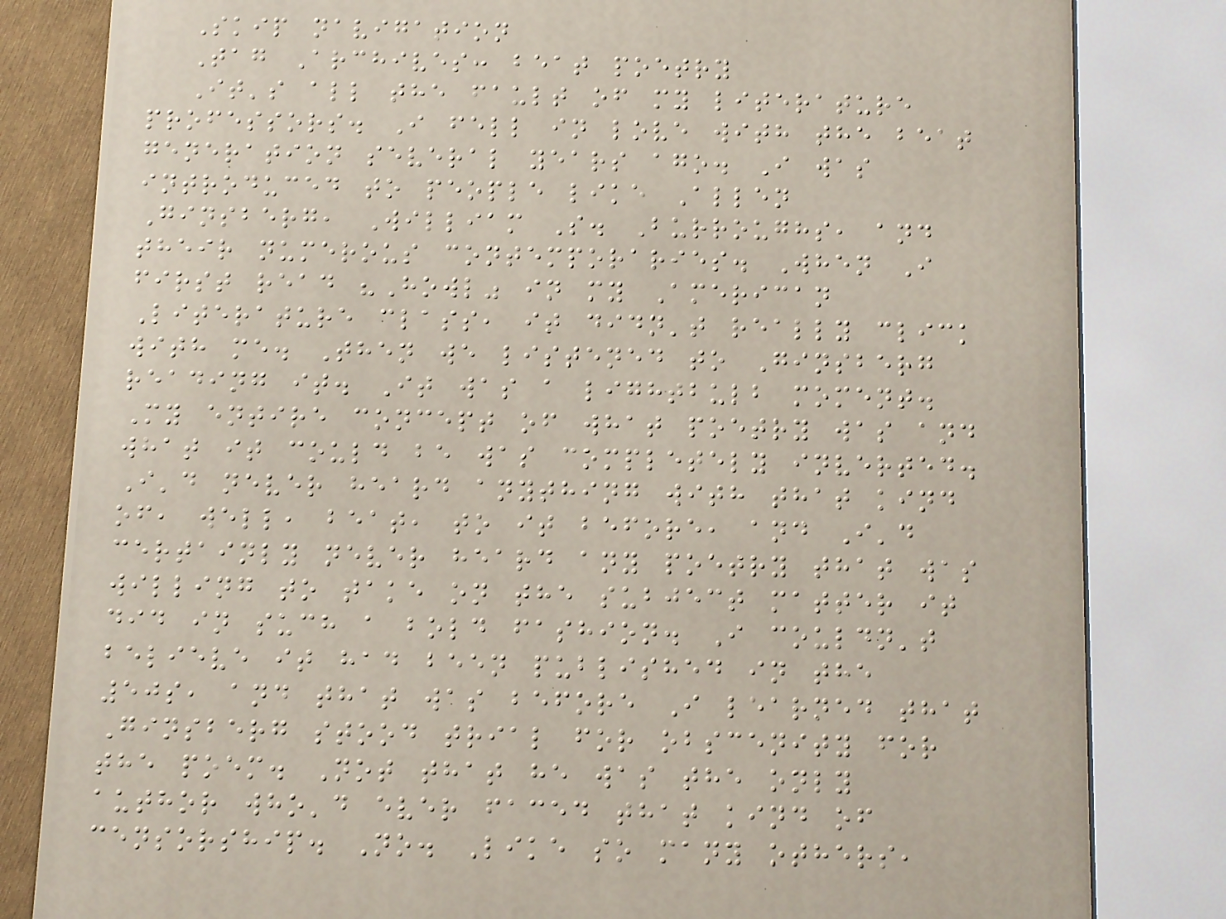Skip navigation
Tag Archives: beat poetry
It's all the fault of my literature
professors. I fell in love with the beat
generation several years ago. I was
introduced to people like Allen
Ginsberg, William S. Burroughs, and
their numerous contemporaries. When I
first read "Howl" in my American
Literature class, it didn't really click
with me. Then we listened to Ginsberg
reading it. It was a lightbulb moment.
My entire concept of what poetry was and
what it could be was completely inverted.
I'd never heard anything with that kind
of, well, beat, to it before, and I'd
certainly never heard any poetry that was
willing to take on the subject matter it
did in such a bold fashion. I couldn't
believe it had been published in the
50s, and that was before I learned that
Ginsberg stood trial for obscenity for
the poem. Not that he was the only
author who'd ever faced that kind of
censorship. No. Like so many others,
